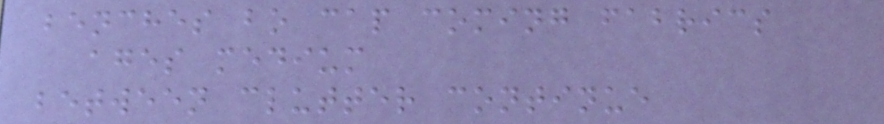benches bo cap coming fabrics
ages medium
between clutter continue
